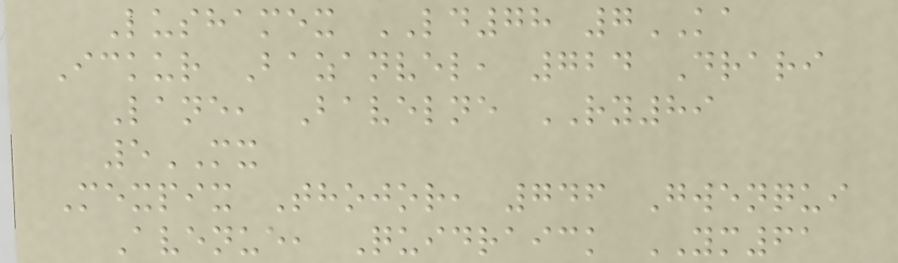Lushamex LD78 7KA
Ickur Bazanvel, 724 Drari
Lane, Bavelne RY89
5MX
Mexpix Thojor, 746 Gwenqui
Avenue, Quidraick YM61
